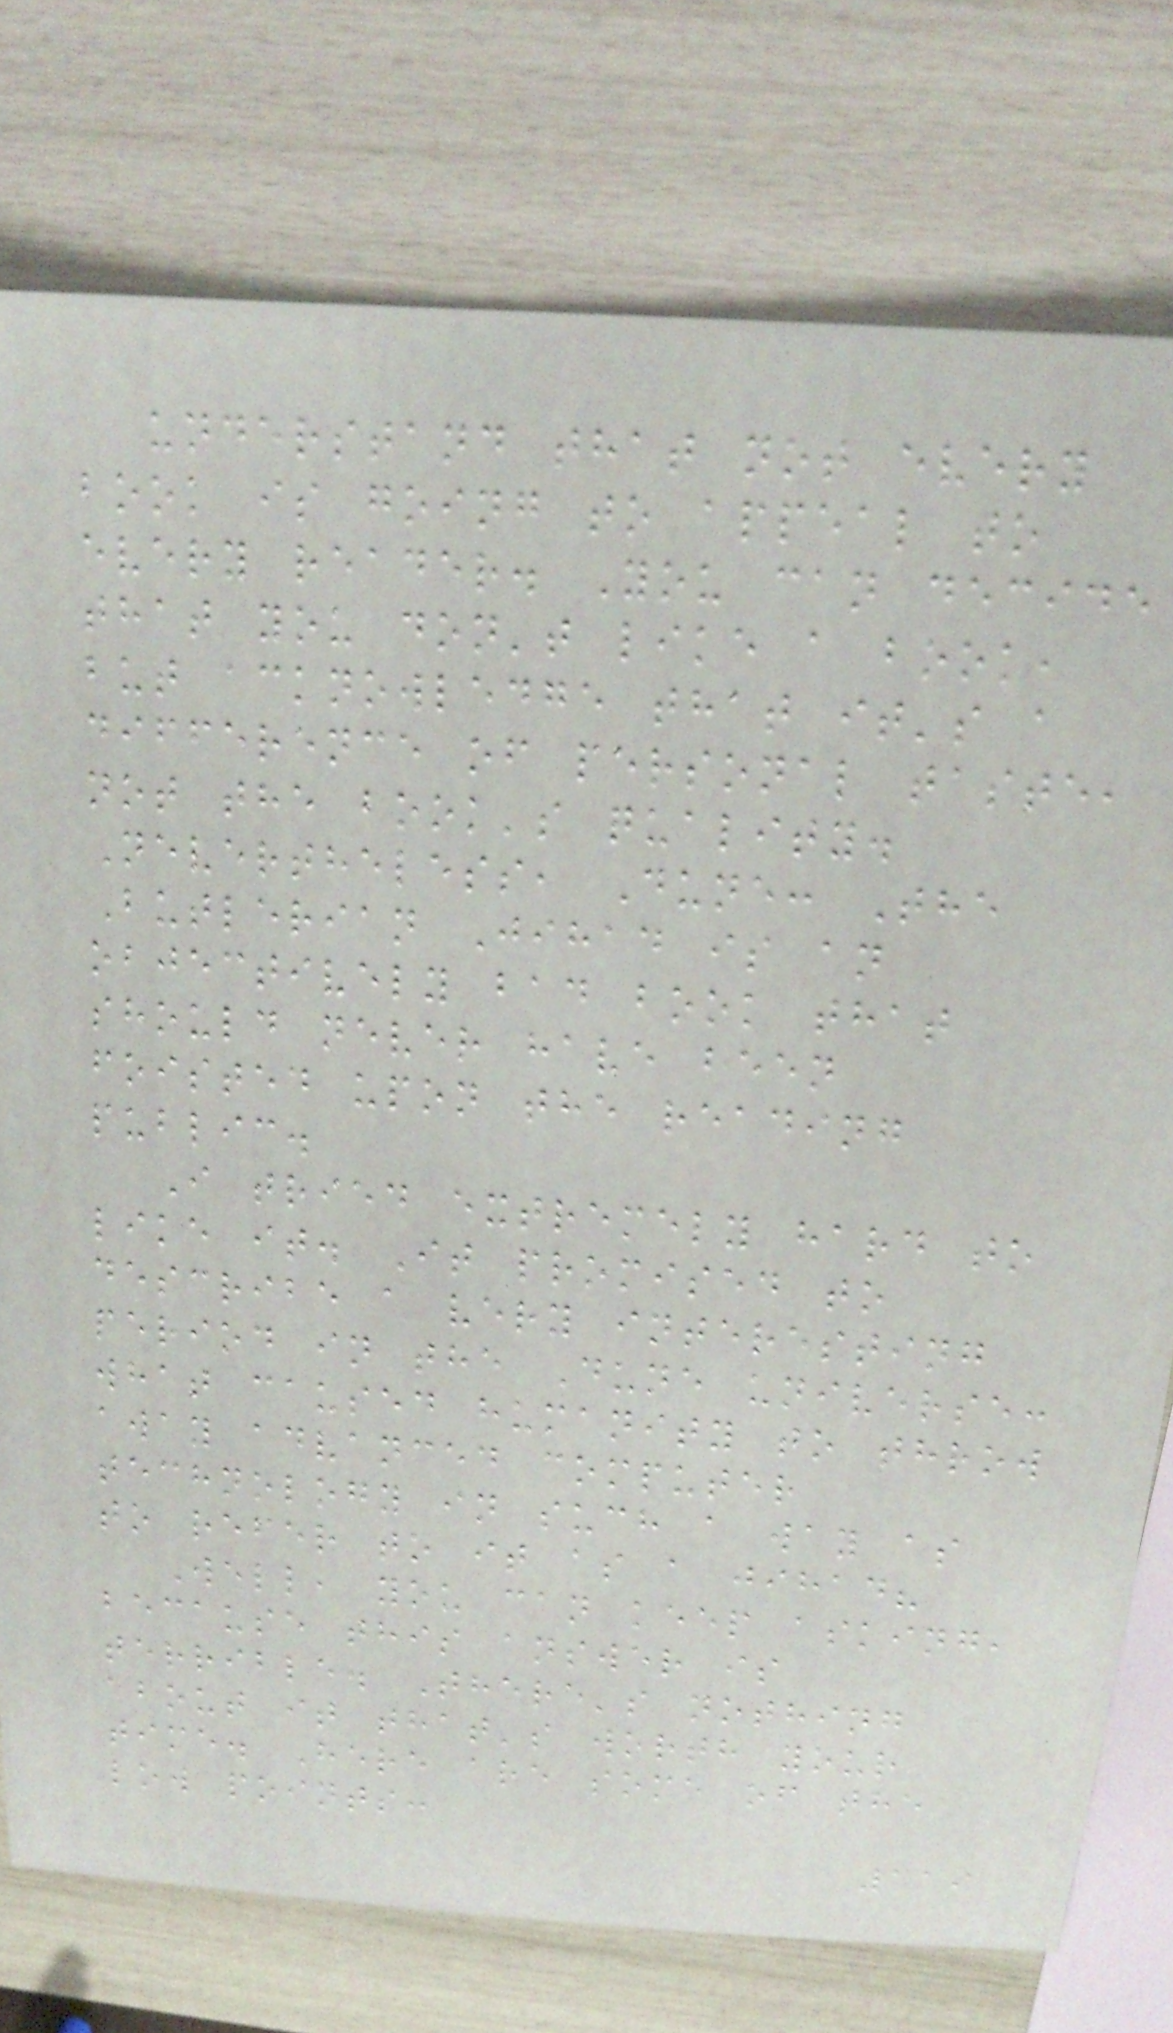understand that not every
book is going to appeal to
every reader. You can decide
that you don't like a book,
but acknowledge that it's a
difference of personal taste,
not the book's quality.
Nevertheless, Dune: The
Butlerian Jihad is an
objectively bad book that
should never have been
foisted upon the reading
public.
I tried extremely hard to
like it. It promised to
describe a very interesting
period in the Dune universe:
what caused humanity to throw
away advanced computer
technology in such a way as
to refer to it as a jihad?
Well, you can keep asking,
because this answer is
terrible. There's nothing
about it that's worth your
time. Here are some of the
low points:
119
